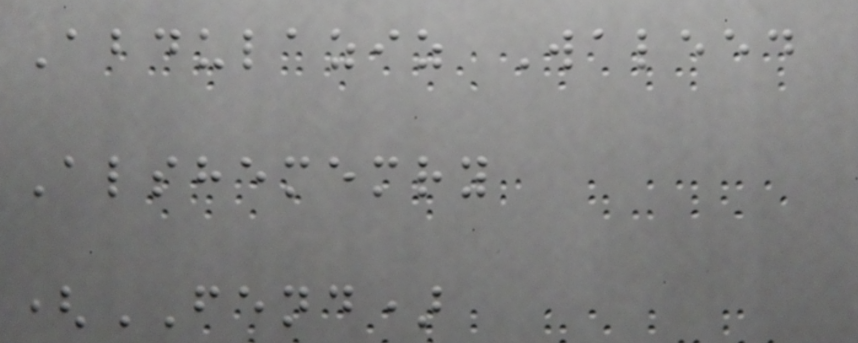Abdulaziz Waleed
Alshememry
(FEND)
